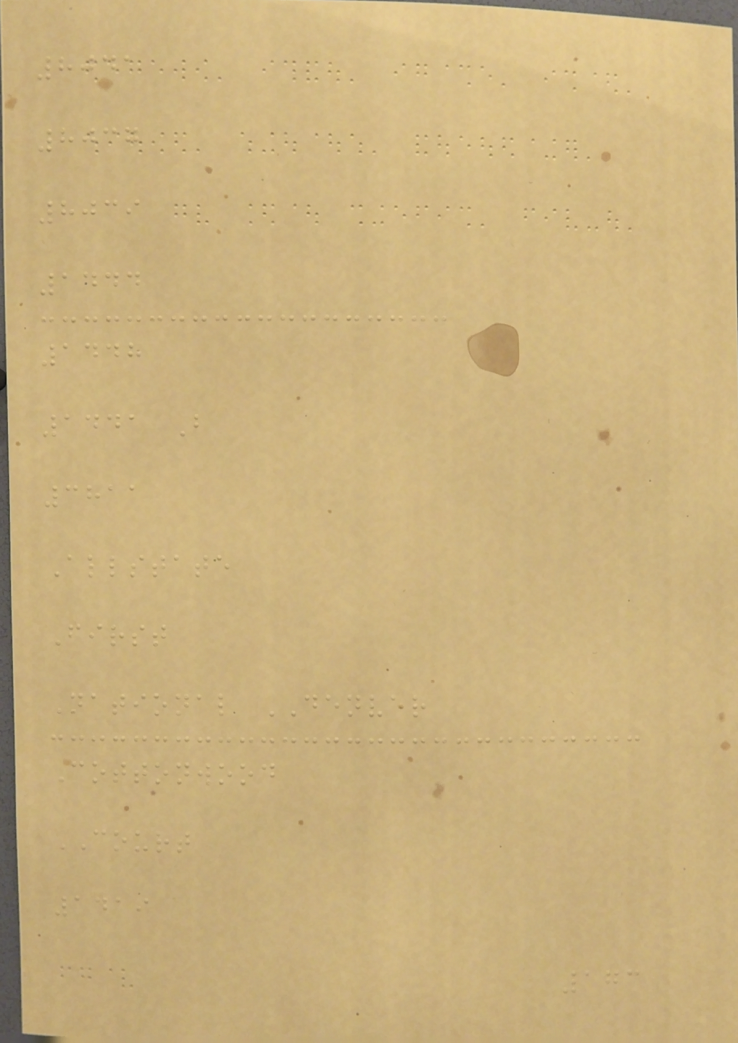8041
8037
8039
1444
1448
1441 B
3811
Allstate
First
National DENVER
Cottonwood
COURT
1419
173
